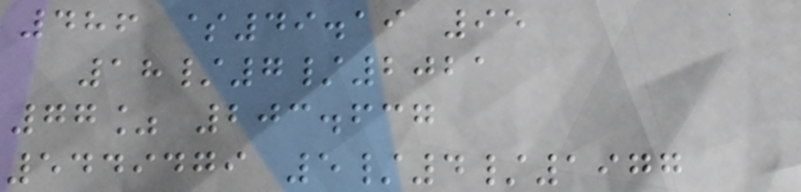486 $49.19 95
18/7/2021
77% 203.637
5449479 5/4/1977
